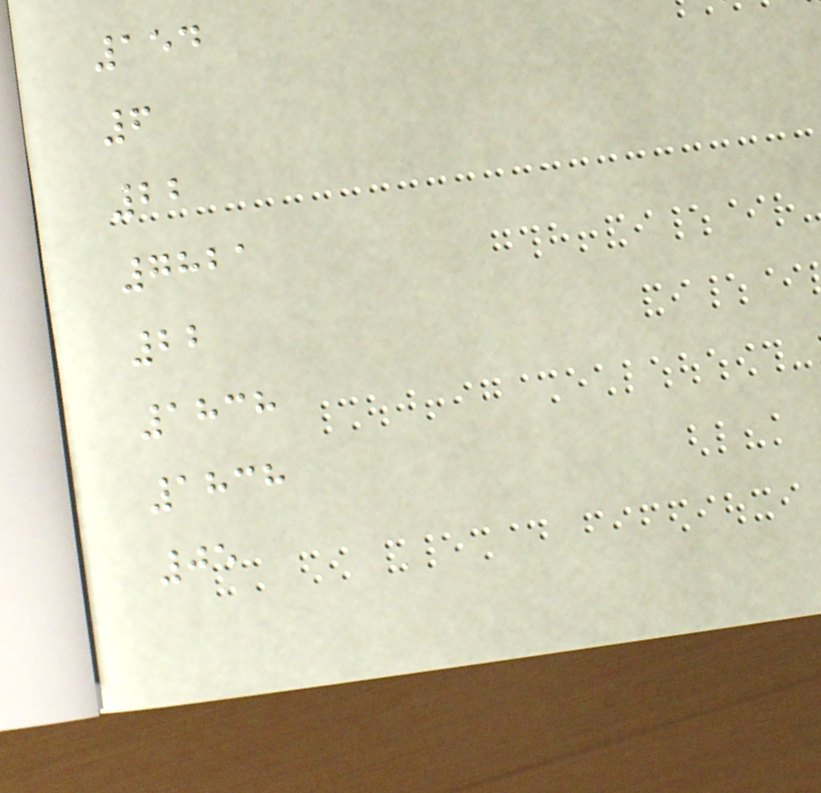154
6
22
7821
22
1838
1838
05
